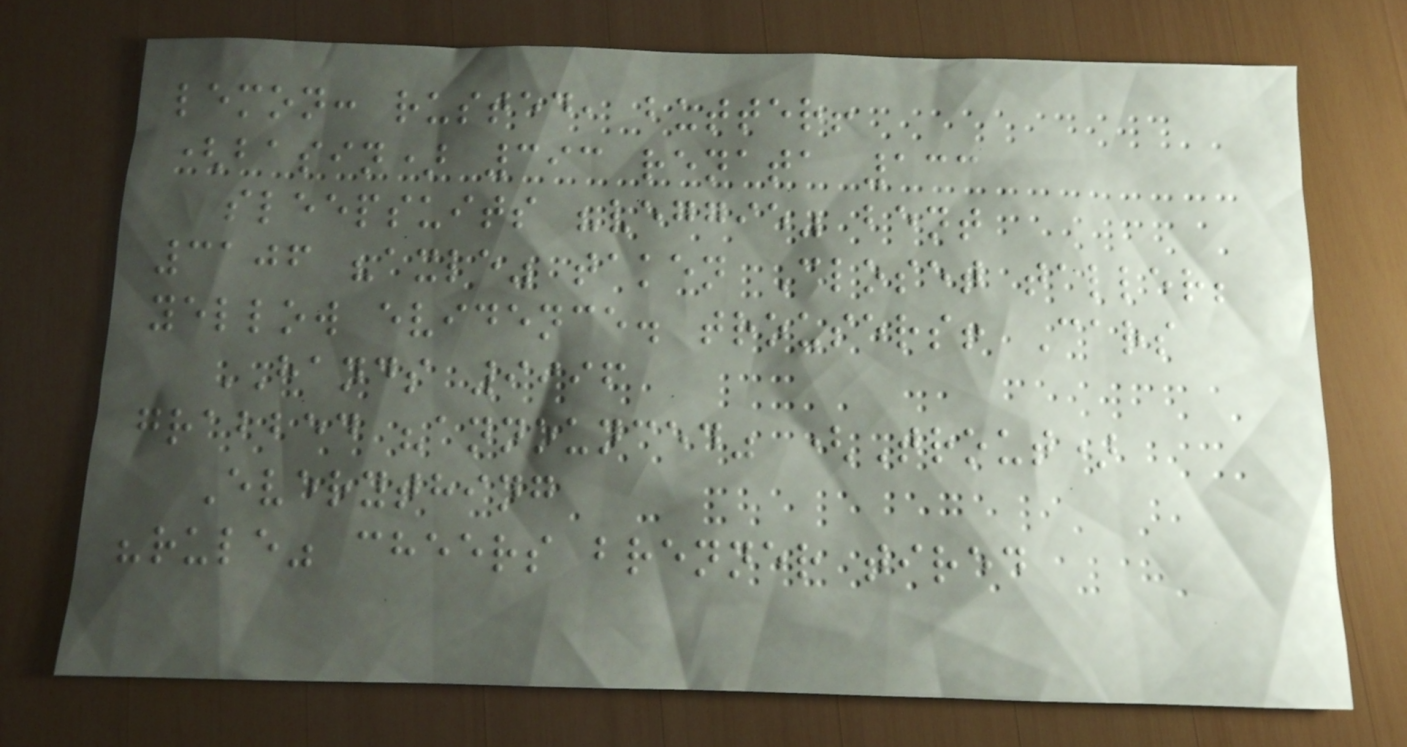lemon: rusted, butter!
(basin) 393 renata 133
sleepsuits "veggie" bent
3106 "axle" taken Closet taller;
yellow evidence. trousers! Cars
HANDS 9996
grabbed "announced" (Trout)
Everything
"rule" cheers brenner tired
